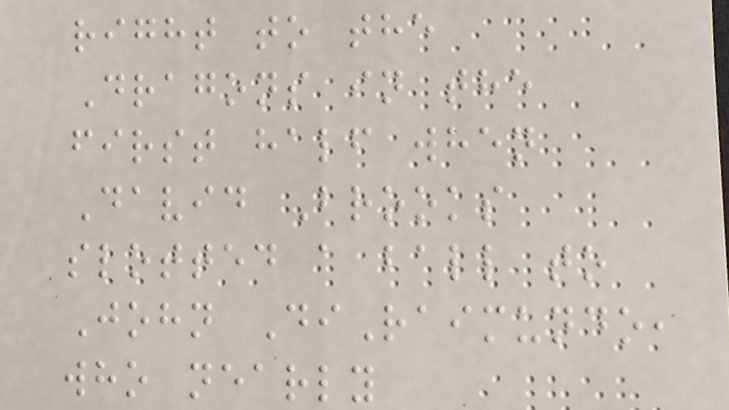right to the
Dragons in the
first half when
David Brooks
slotted a ball to
John DiRaimundo,
who nearly
